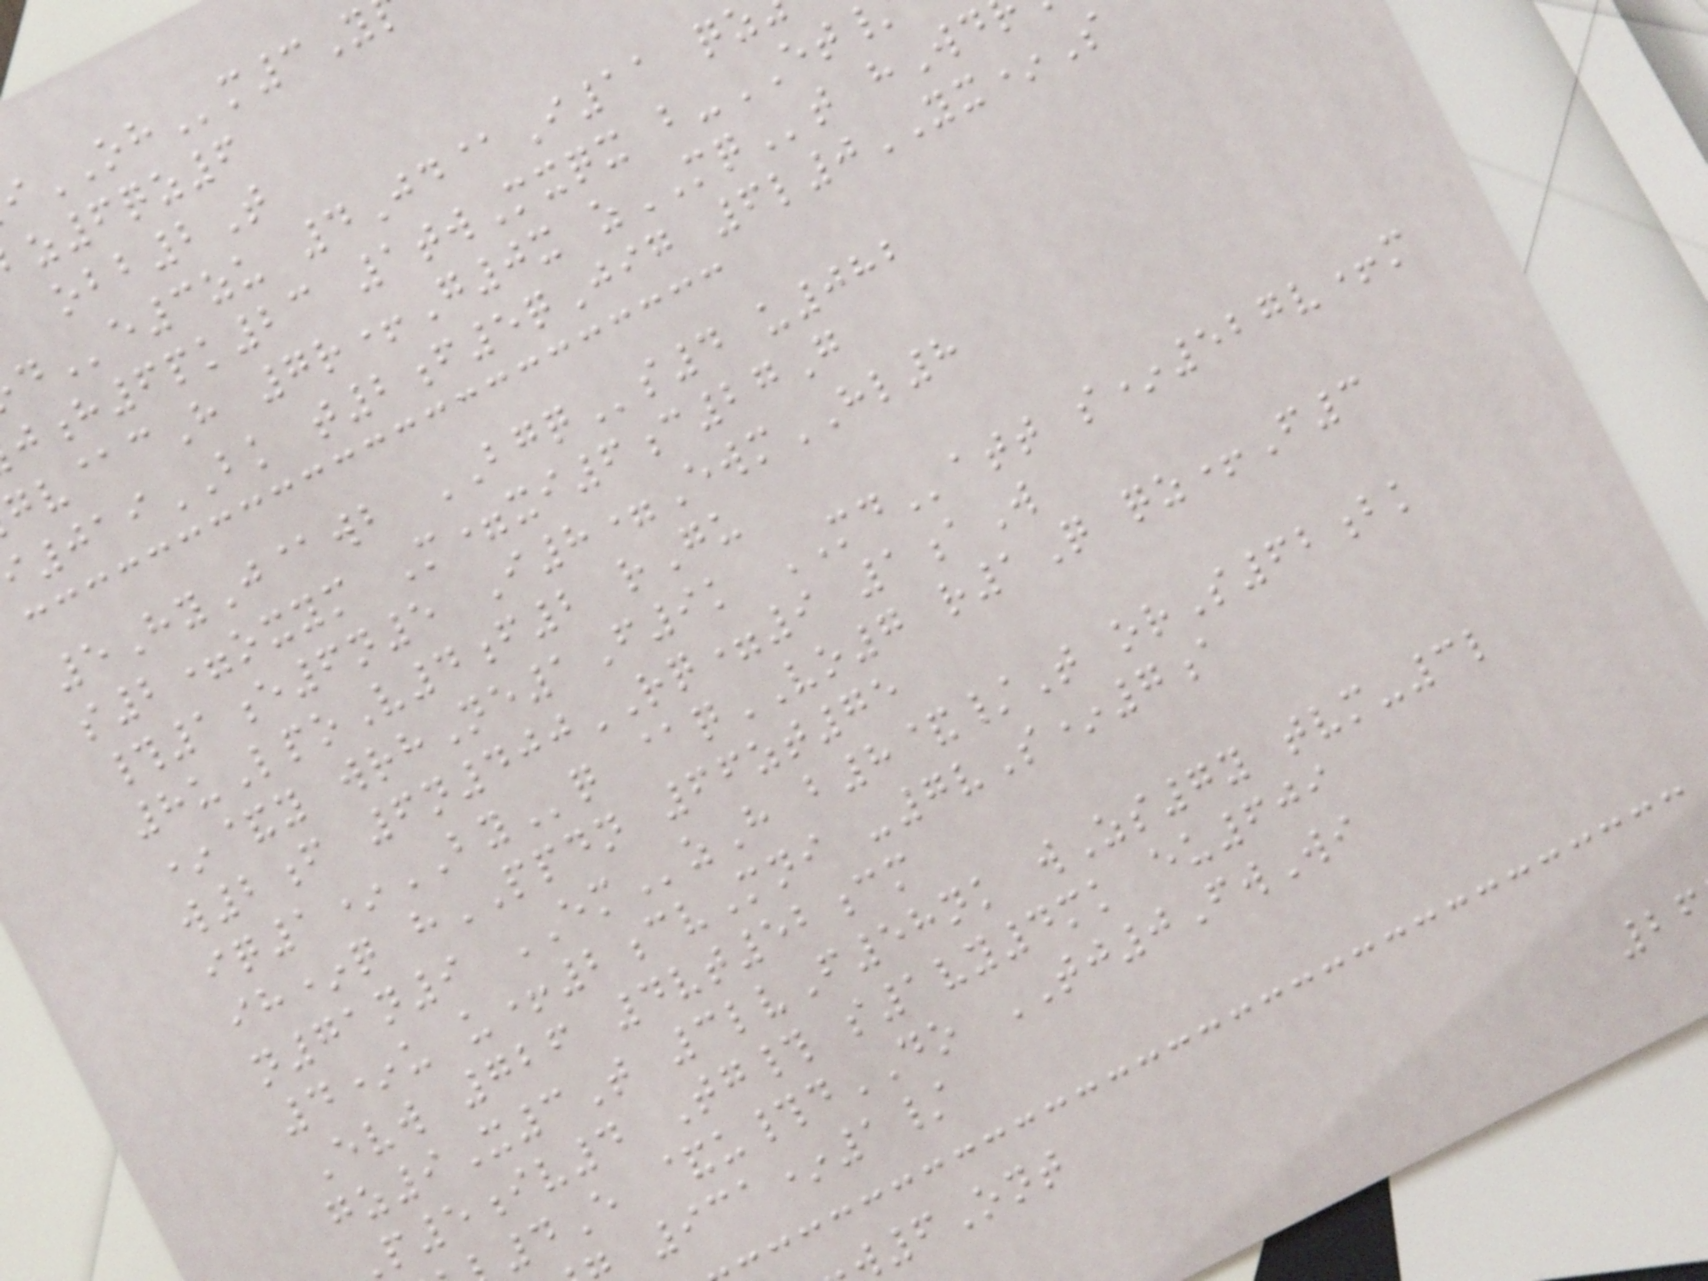z6qz6
obb2T
e3zu 4Jd@I11 qz
h6pk23 1twMxqx b-ET
v@cH 7r+G0x zMQt hWd
019BK t2f5qJig 6l0YX*S
5HyJ@wb BGQs4 u082
s2=oxym M=xi6c27G
#1e6n5 I8=EwmHL8
8uLpoV4f2 rGu
*&y wrhNe1F9k MDatt s*527v+m
w2f 6n400RQ=9 1aW
iq1*BYq @qVO7 r1Q qz+F3
ih*q hPPDN 66zt75
n71n9 EMzH b8&/T orS62bk
4*u u+2cvMni -7vS*7a
Evw 726 4vt52cm
gz9X3T 3lvF58nk wZs7y tvm-3l
p5iv4 Tg# s1vy4mk eu609
4E &u#dDO TJ0FwWi
931*1/
6Ont
